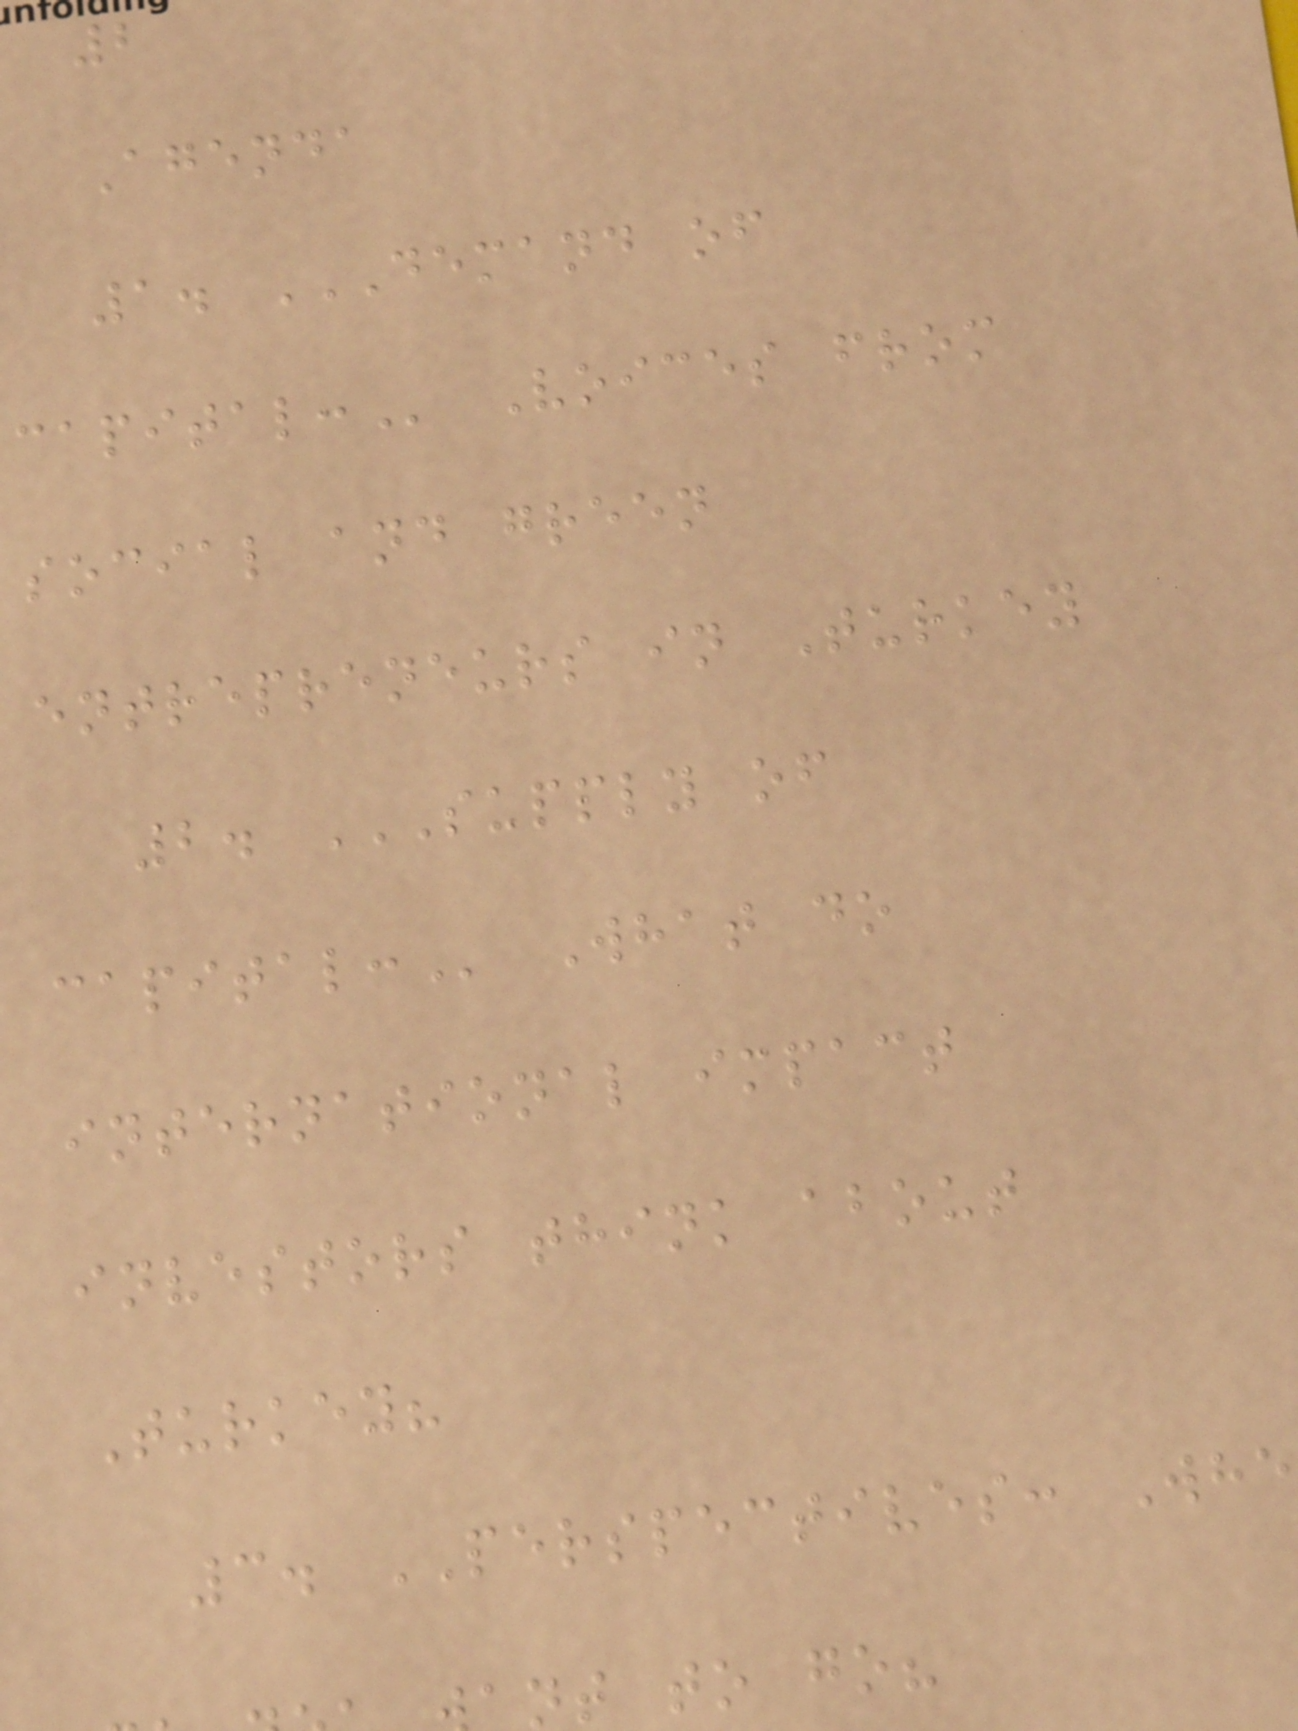2
Agenda
1. DEMAND OF
Voices from
social and green
entrepreneurs in Turkey
2. SUPPLY OF
What do
international impact
investors think about
Turkey?
3. PERSPECTIVES: Whe
nt to go?
